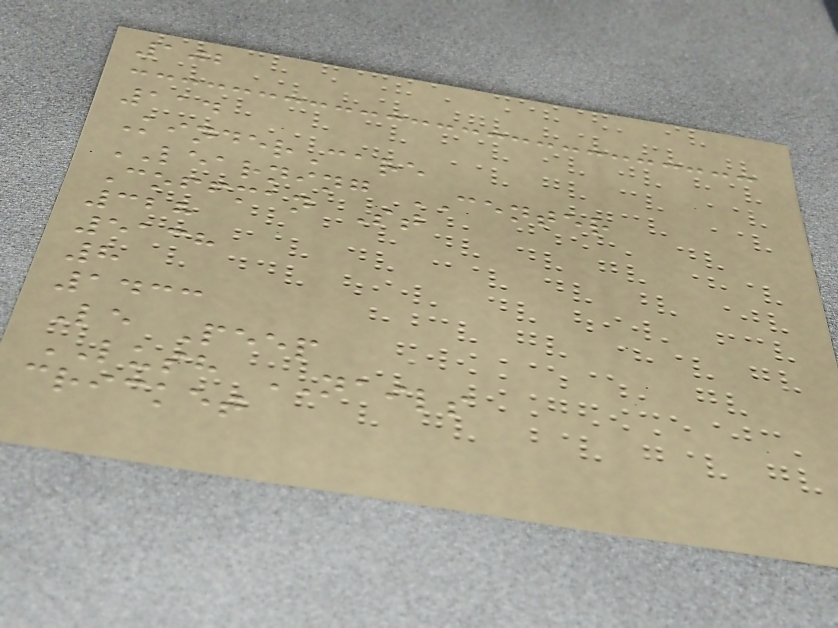102
114
KinderCare
LEARNING CENTER
Coffman St
328
5138
8
1433
Le Peep
LUSH NAILS
cricket
